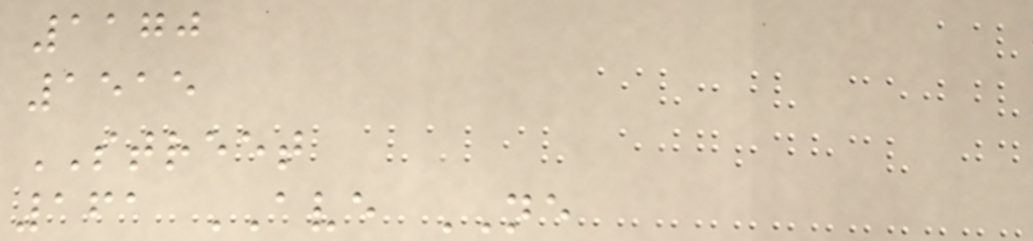1170
1515
STREET
161 AVE NE
